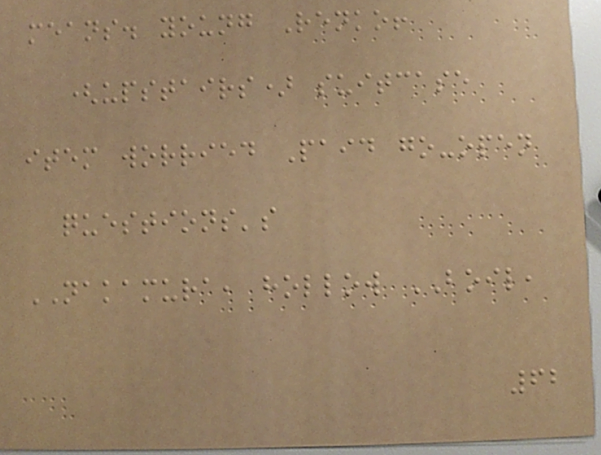means. young Renko!
(upstairs) suitcase
item worried Paid go-open
questions's
NAKAMURA, hollow BOIL,
62
